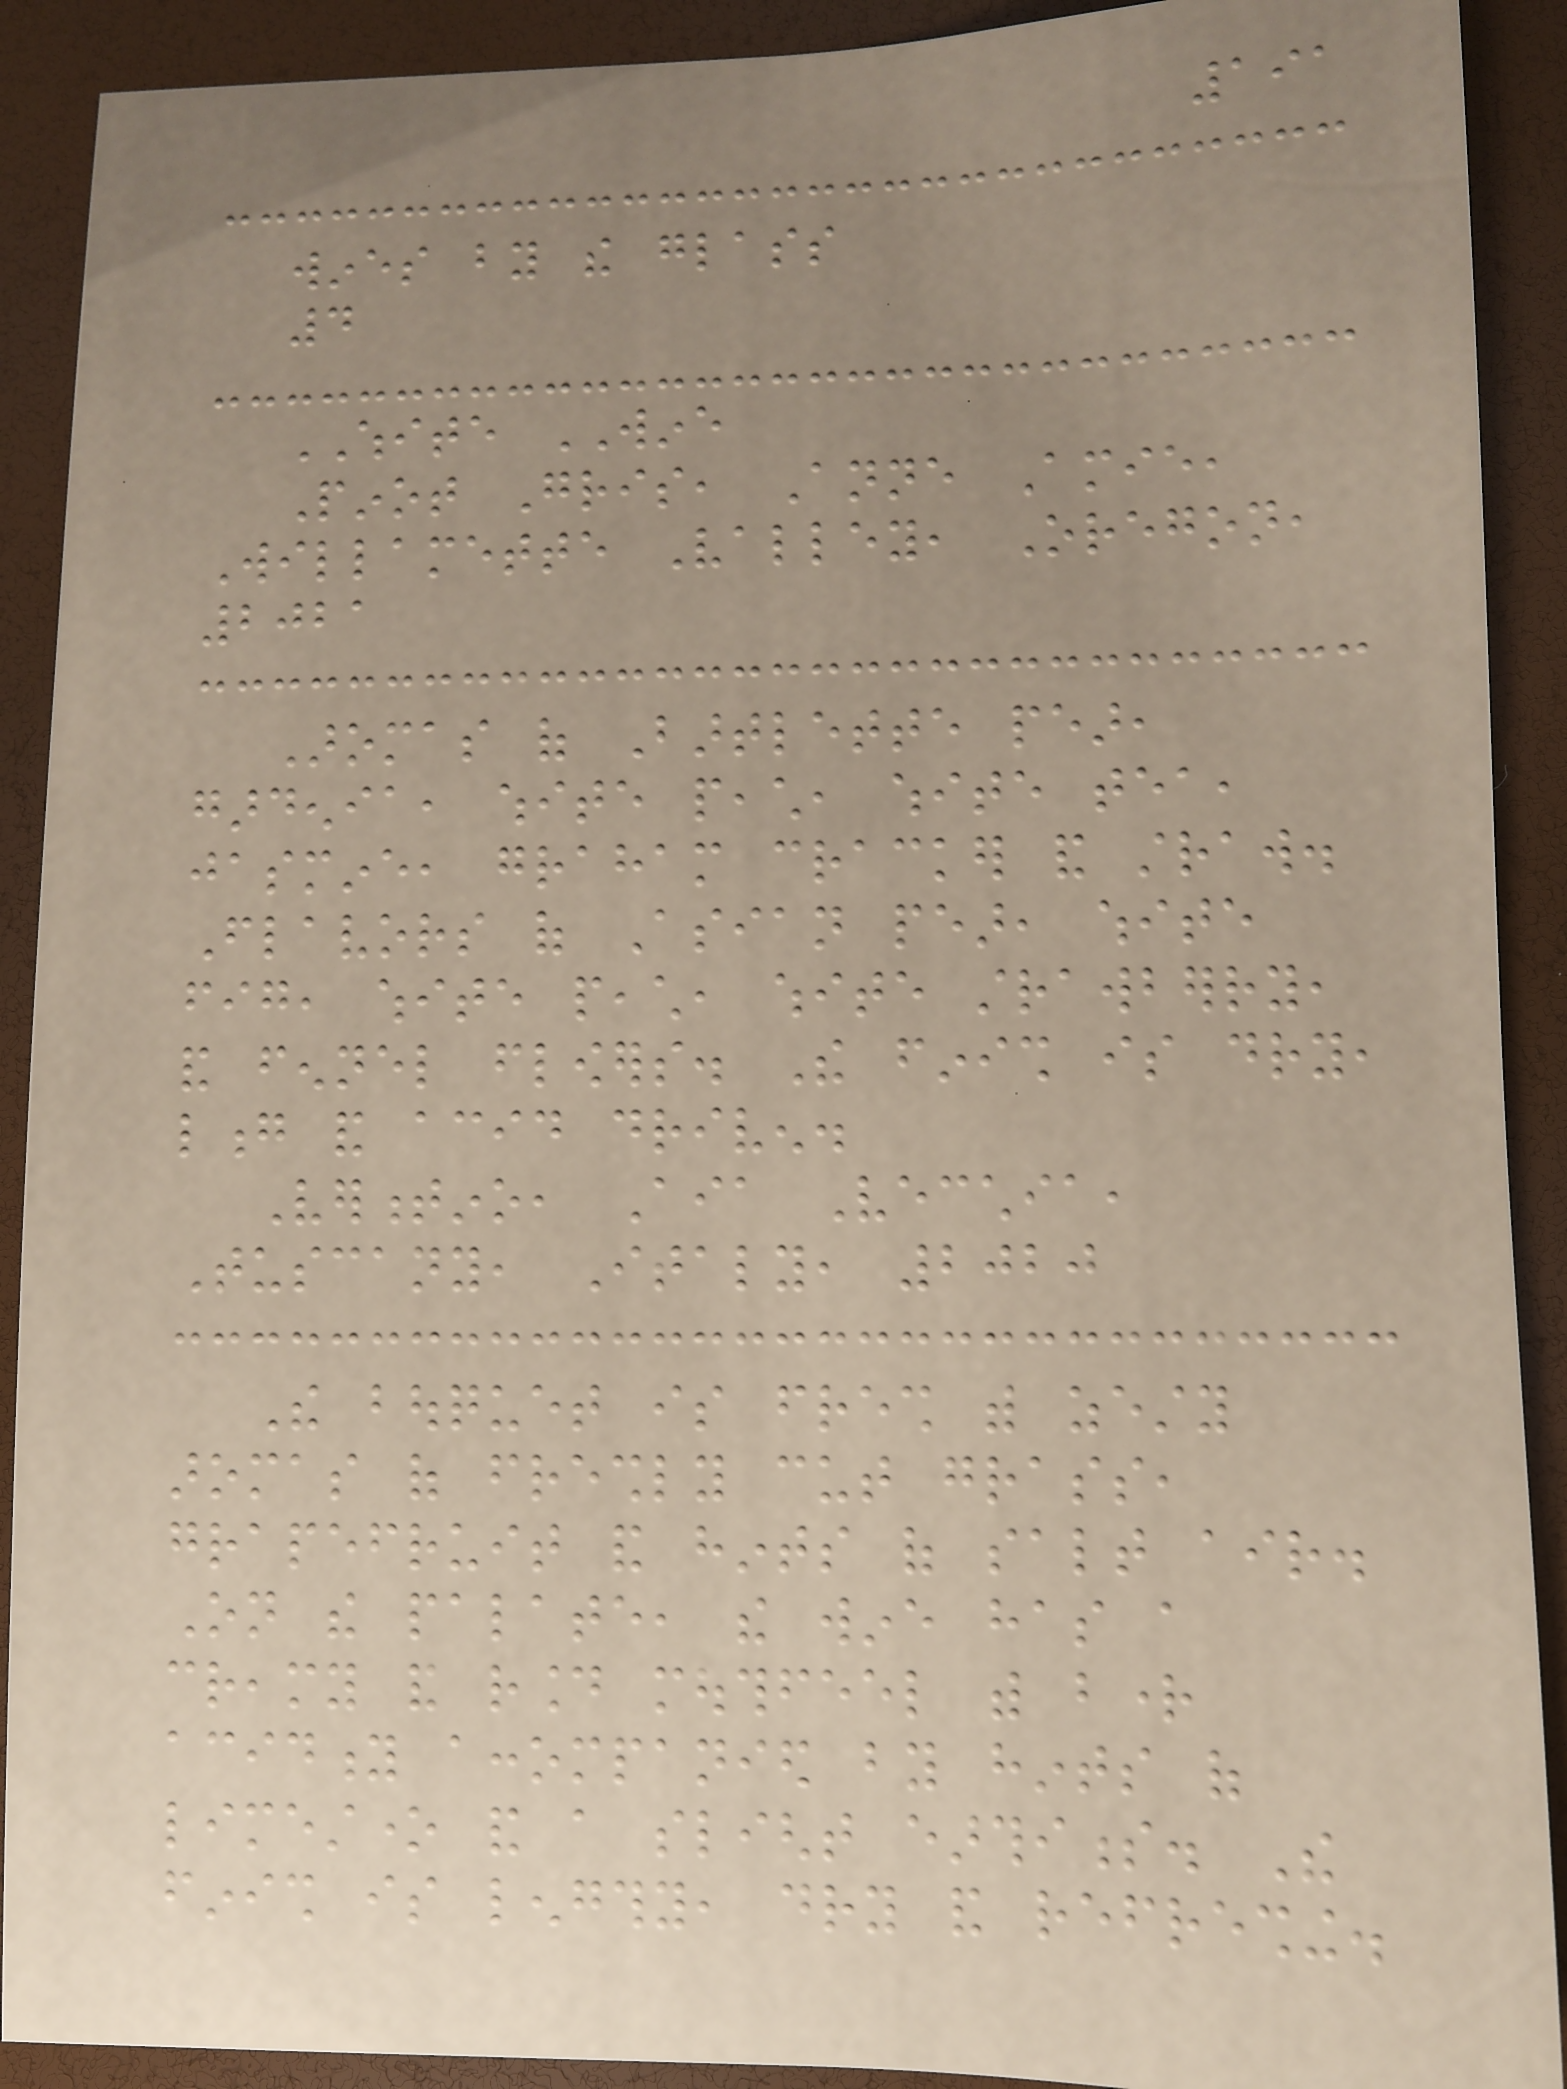191
wines by the glass
4
WHITE WINE
Pinot Gris, Anne Amie,
Willamette Valley, Oregon,
2021
Aromas of Bartlette pear,
gardenia, white peach, white tea,
jasmine, graham cracker and straw.
Flavors of Asian pear, white
fig, white peach, white strawberry,
and fennel flowers. The finish is dry,
long and acid driven.
Vermentino, Aia Vecchia,
Tuscany, Italy, 2020
The bouquet is fresh with zesty
aromas of freshly cut grass,
grapefruit and hints of salt air.
On the palate, the wine has a
creamy and round mouthfeel with bright
acidity accompanied by hints of
limestone and a slight earthiness. The
finish is lengthy, dry and refreshing.
